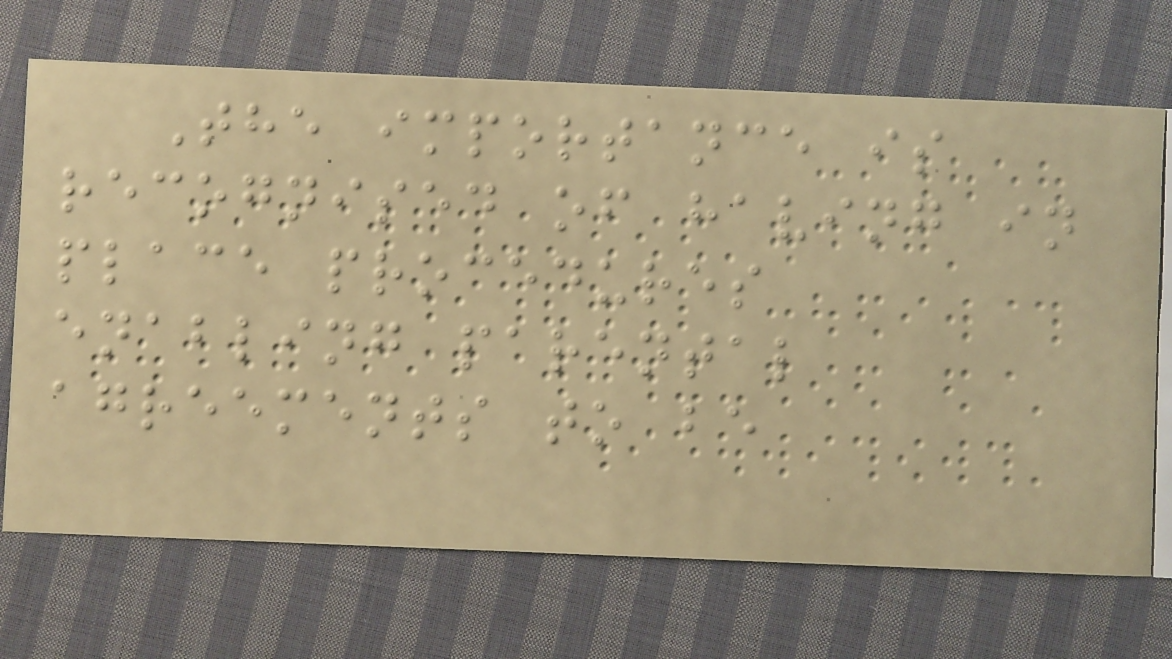The importance is
recognised of having in
place procedures
enabling parental
agreements to be
